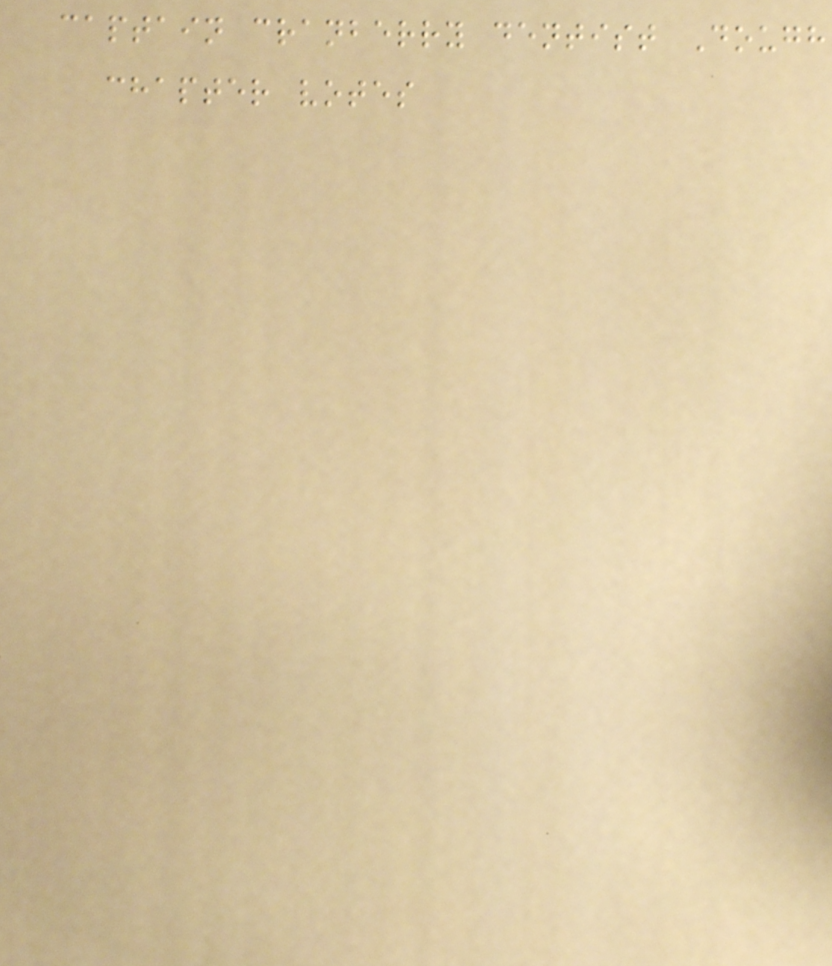captain cranberry dentist Dough
chapter votes
